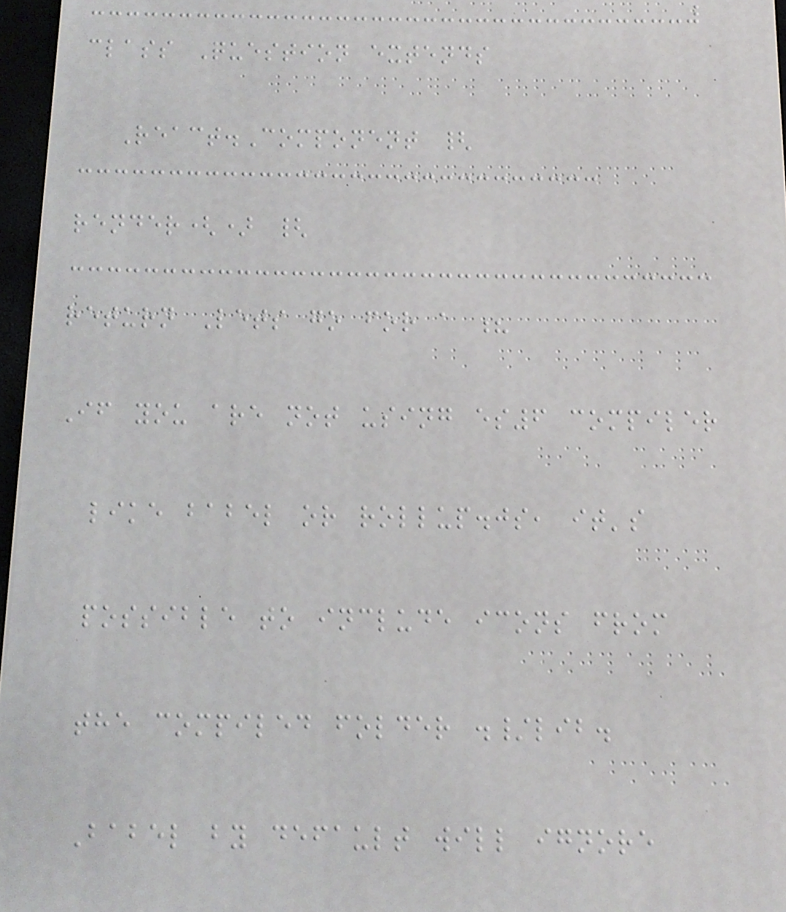class Question extends
React.Component {
render() {
return Lets go for a ?
If you are not using es6 compiler
like babel or rollup.js, it's
possible to include icons from
the compiled folder ./lib.
Babel by default will ignore
